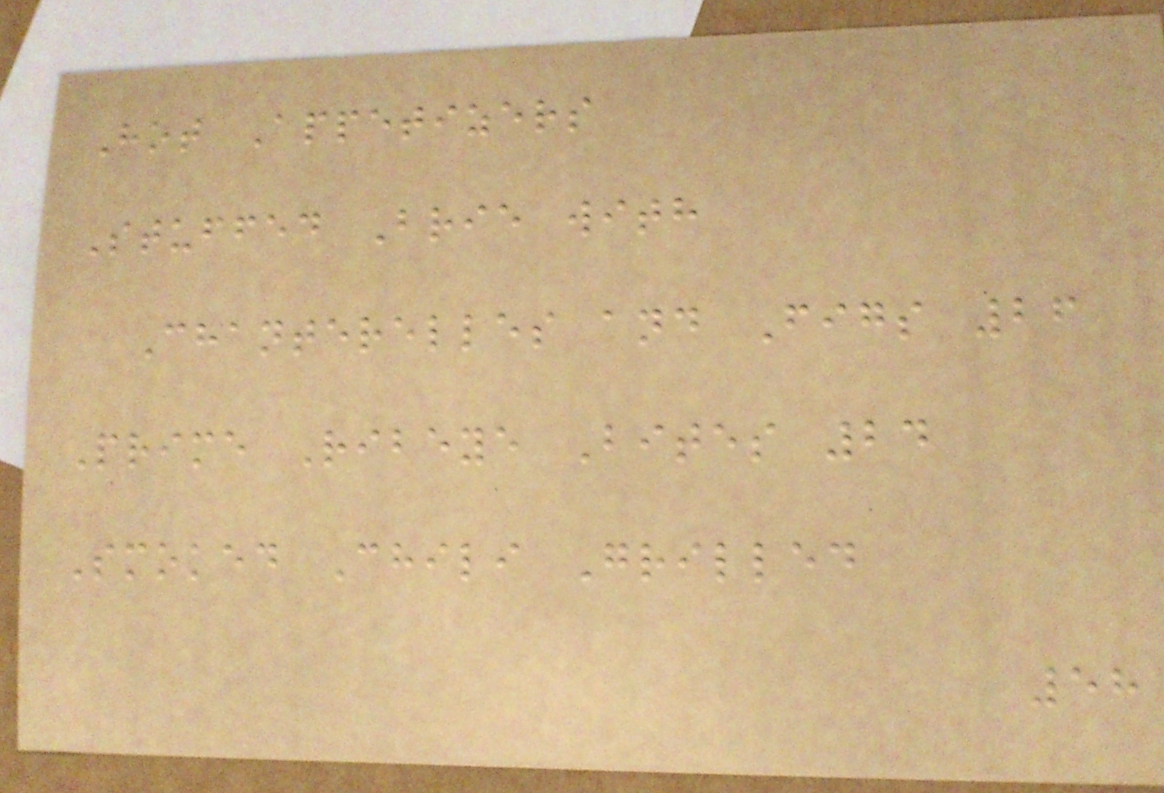Hot Appetizers
Stuffed Brie with
Chanterelles and Figs 26
Prime Ribeye Bites 24
Smoked Chili Grilled
58
